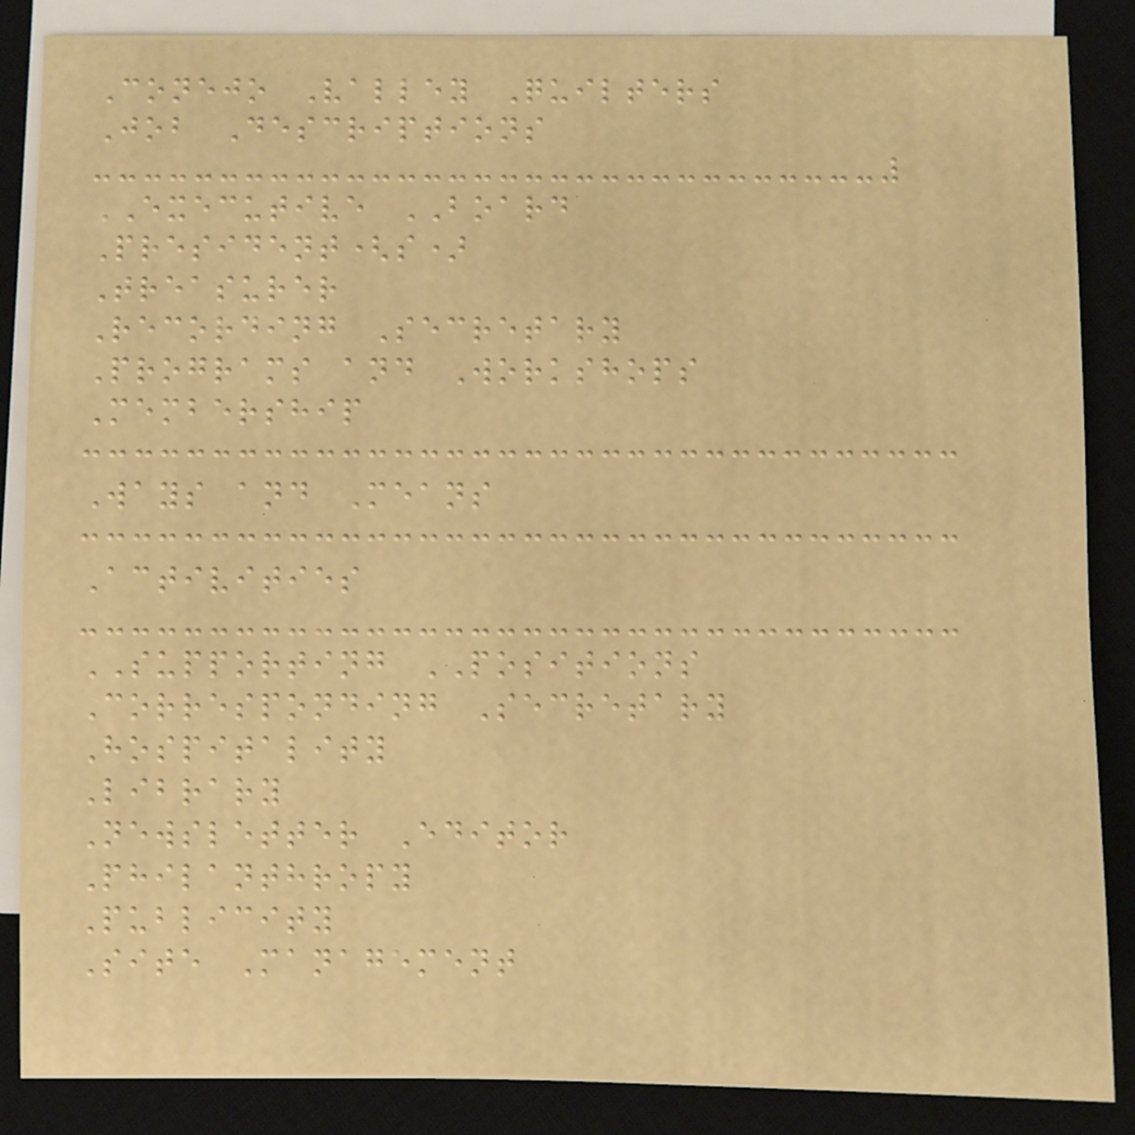Conejo Valley Quilters
Job Descriptions
EXECUTIVE BOARD
President(s)
Treasurer
Recording Secretary
Programs and Workshops
Membership
Ways and Means
Activities
SUPPORTING POSITIONS
Corresponding Secretary
Hospitality
Library
Newsletter Editor
Philanthropy
Publicity
Site Management
